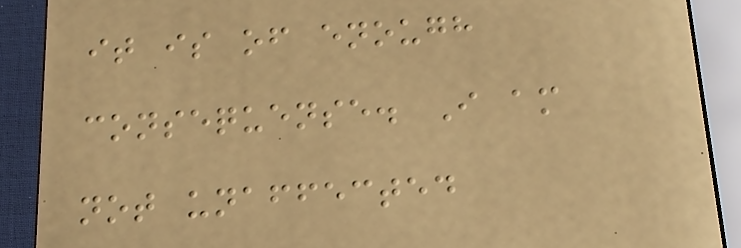it is of enough
consequense. I am
not unaffected
